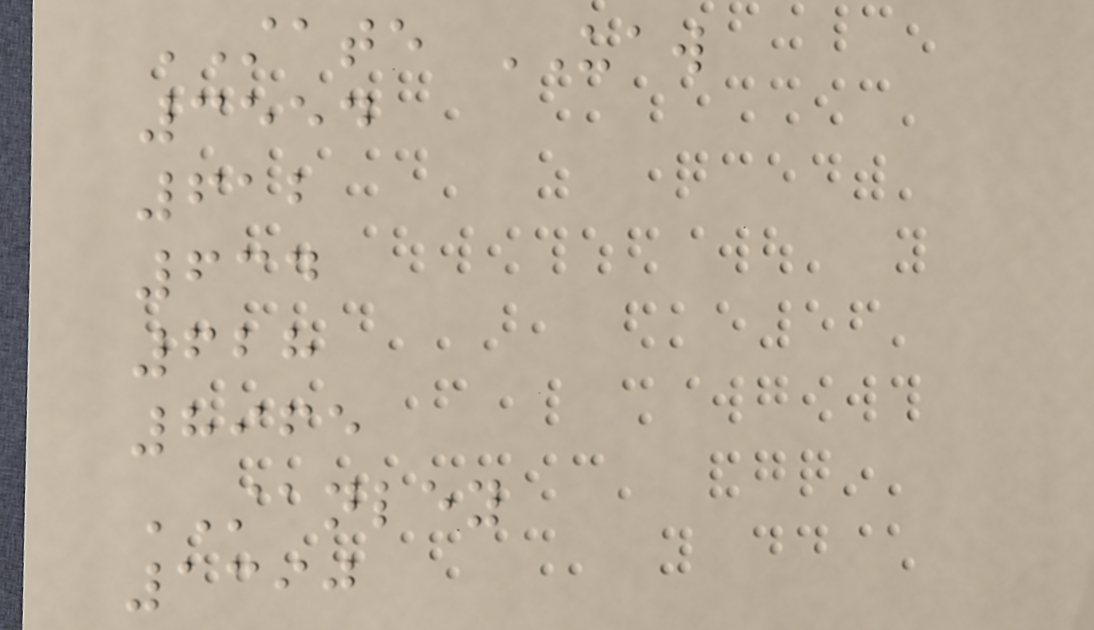STATE UAW
3554
612
634
628
8965
STANLEY
1390
